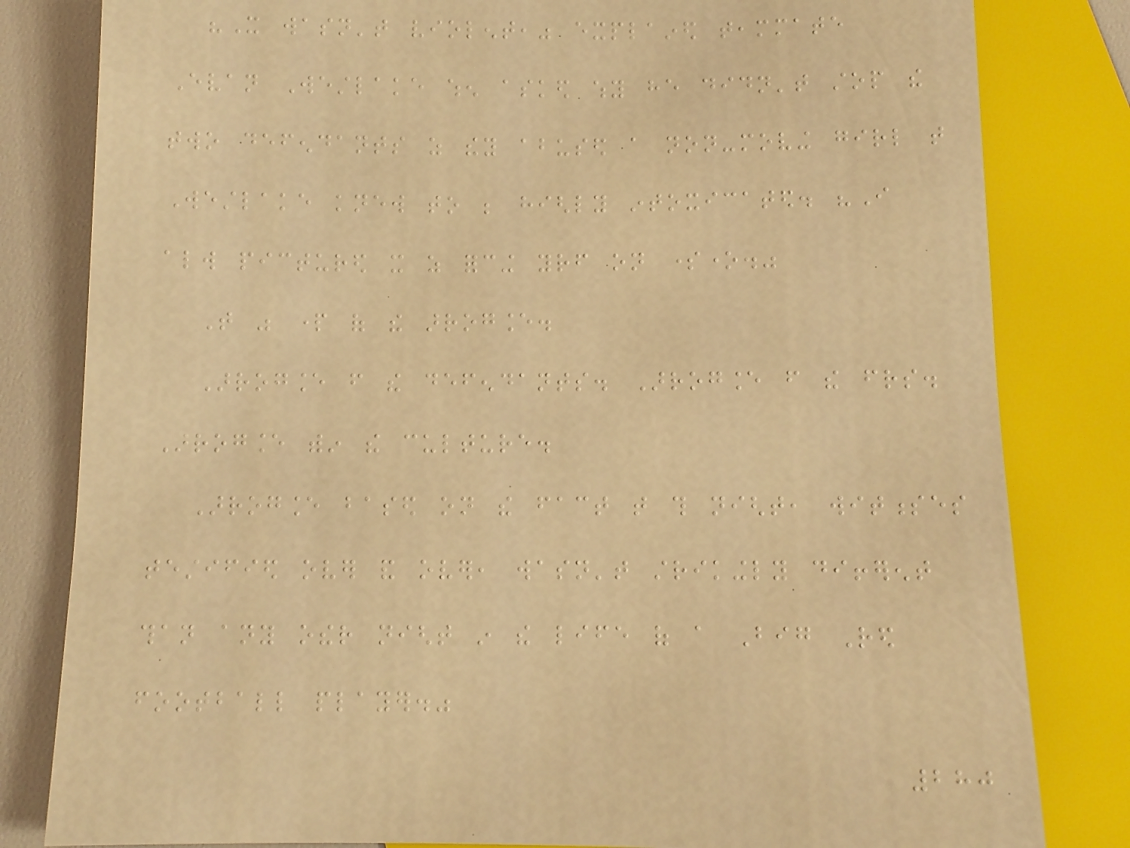"It wasn't violent," explained teammate
Evan Westlake when asked why he didn't stop the
two defendants as they abused a non-moving girl that
Westlake knew to be highly intoxicated. "I
always pictured it as forcing yourself on someone."
That was part of the arrogance.
Arrogance from the defendants. Arrogance from the friends.
Arrogance within the culture.
Arrogance based on the fact that this night, witnesses
testified over and over, wasn't strikingly different
than any other night in the life of a Big Red
football player."
280
